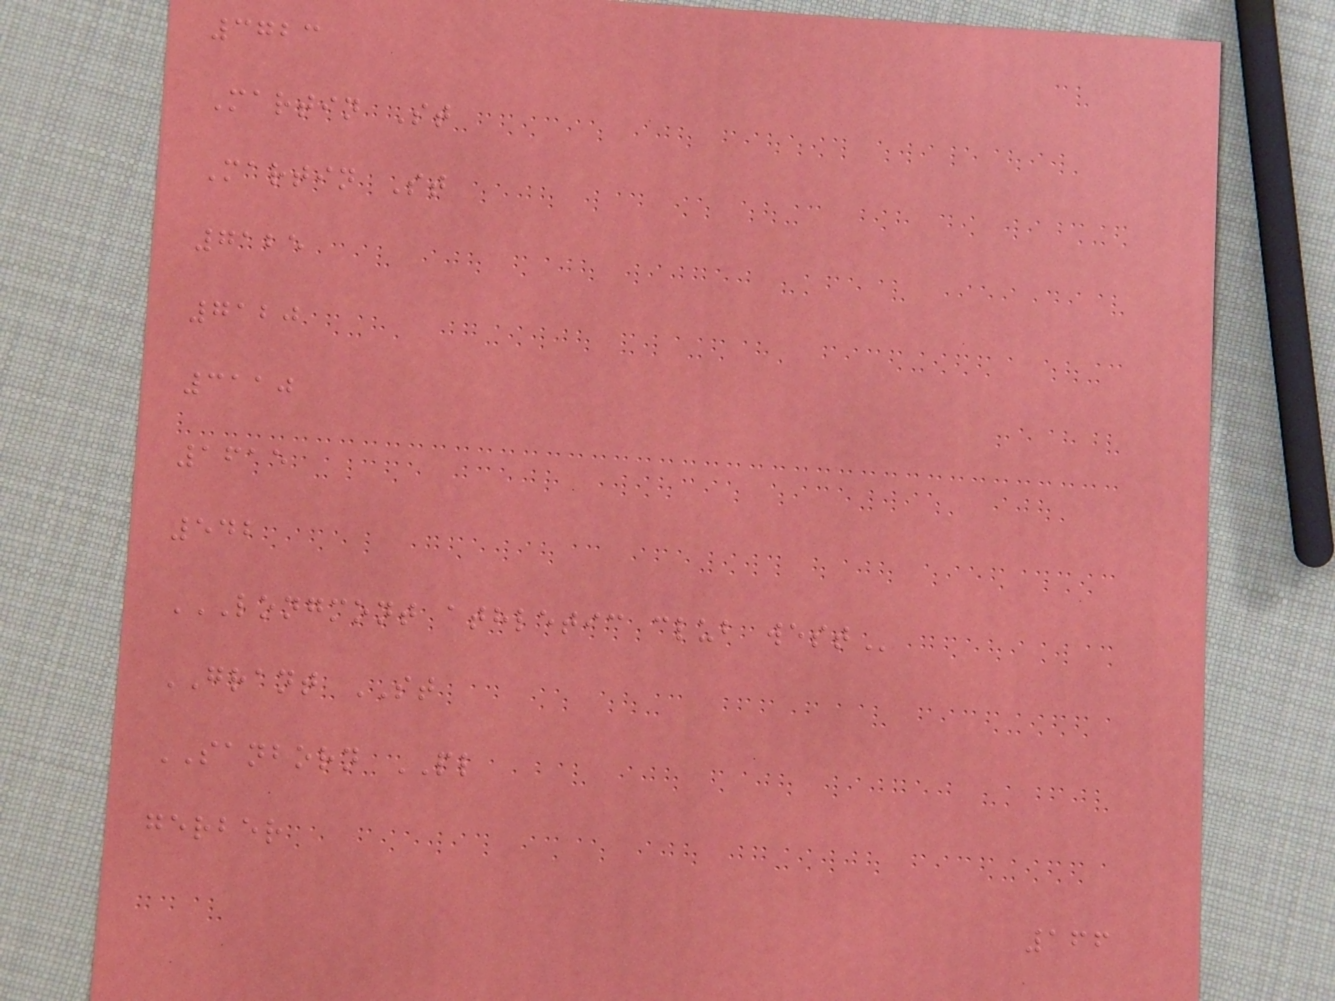3723
Martin St
Martin St
7125
7120
3110
1615
542
LONGMONT ATHLETIC CLUB WEST
GRANT ST
SANBORN PL
gerber
166
